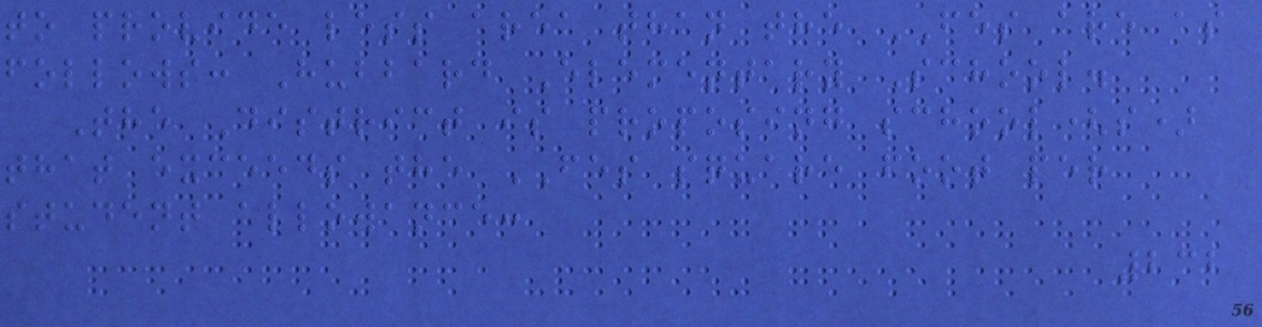to provide less area than the FES are as
follows: Hubbard Elementary School.
The District is proposing school(s)
that exceeds the FES square foot per
student allowance:
232
